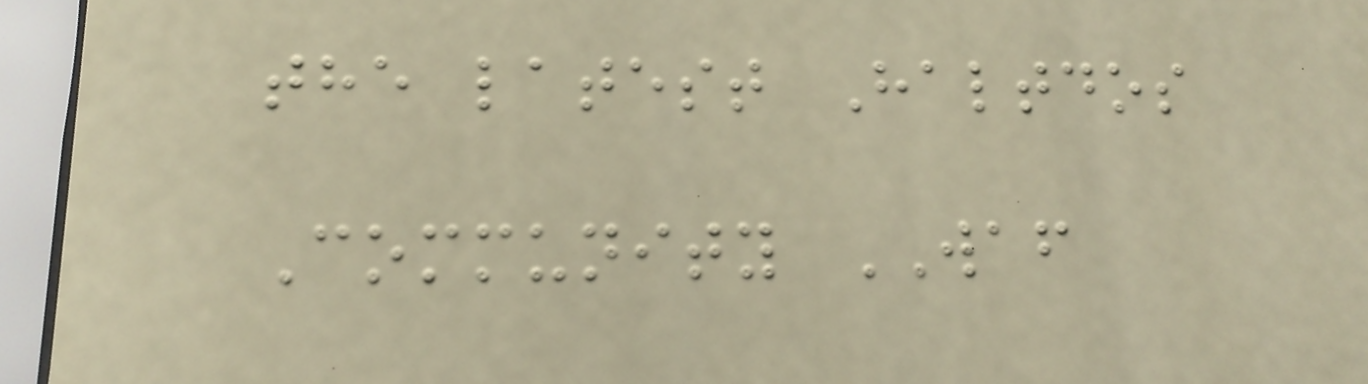the latest Haltdos
Community WAF
